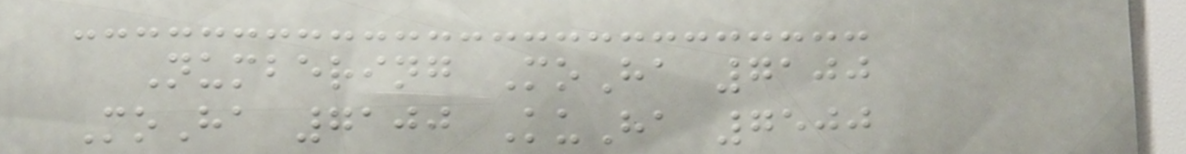Numbering MoHa 7100
MoHa 7100 KuHa 7500
